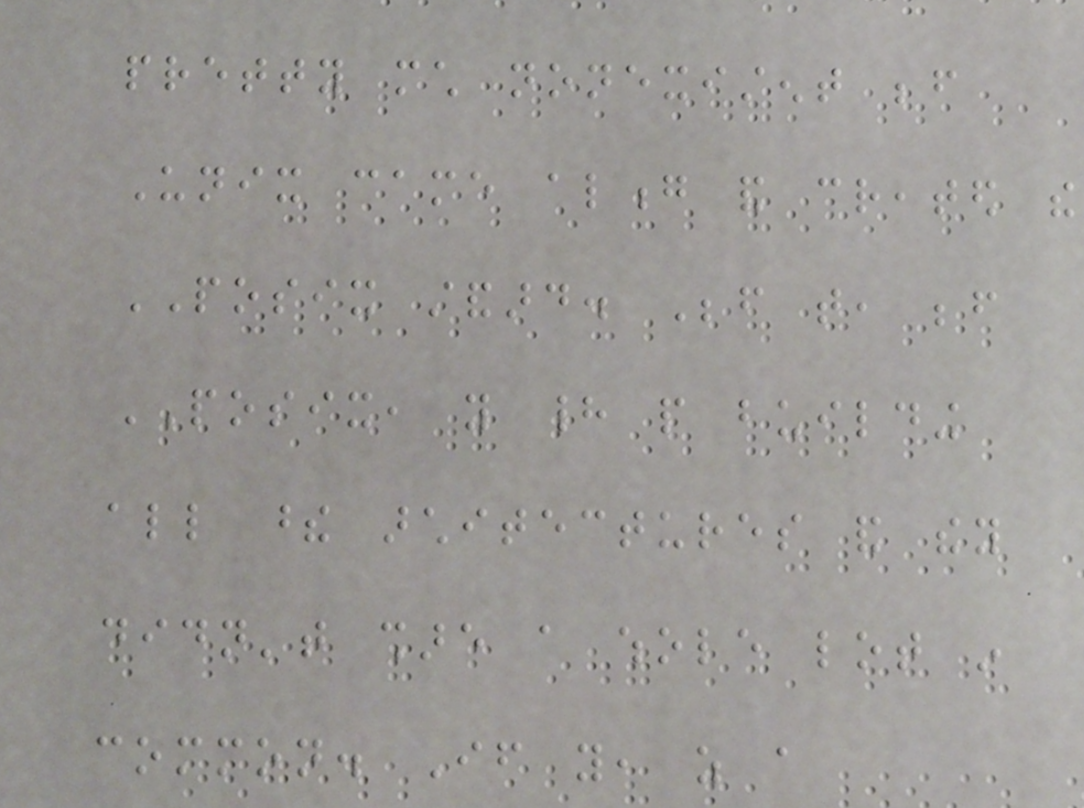pretty much nonexistent before
Unix came along and created the
POSIX standard. Before that, before
POSIX, you had people building
all these architectures and they
didn't share a whole lot in
common. If you, as a
